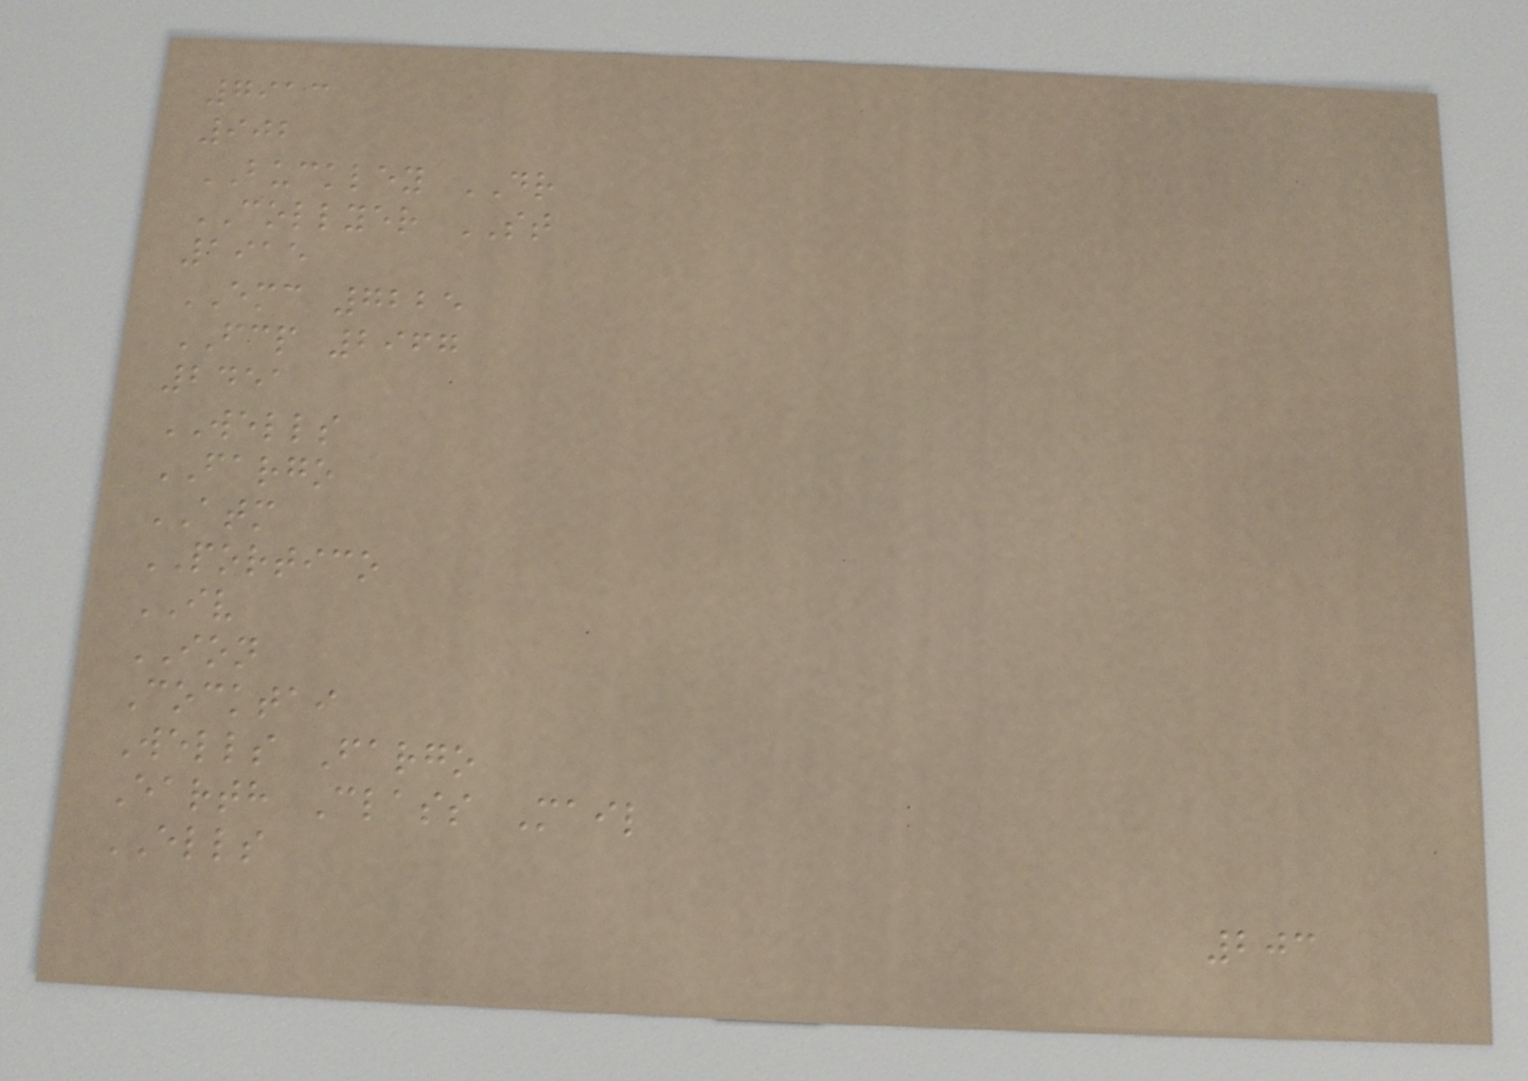7913
902
BUCKLEY DR
COLLYER ST
1915
EMC 7225
FCP 2967
2451
WELLS
FARGO
ATM
PORTICO
IV
ION
Cocktai
Wells Fargo
Earth Class Mail
ELLS
203
